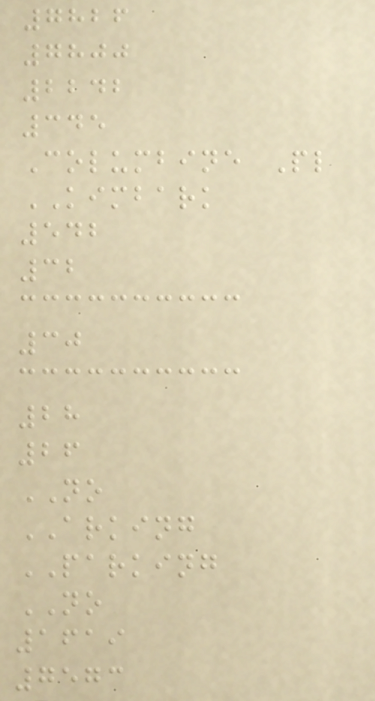7826
7800
2242
345
Columbine Pl
KIMBARK
542
32
30
28
26
NO
ARKING
PARKING
NO
1619
7573
